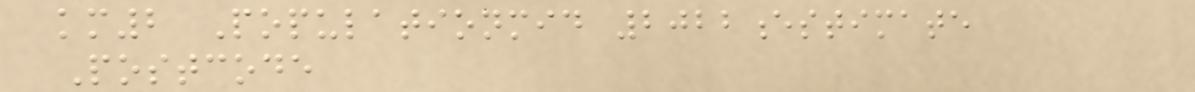km2 Populationmid 2022estimate
Postcode
